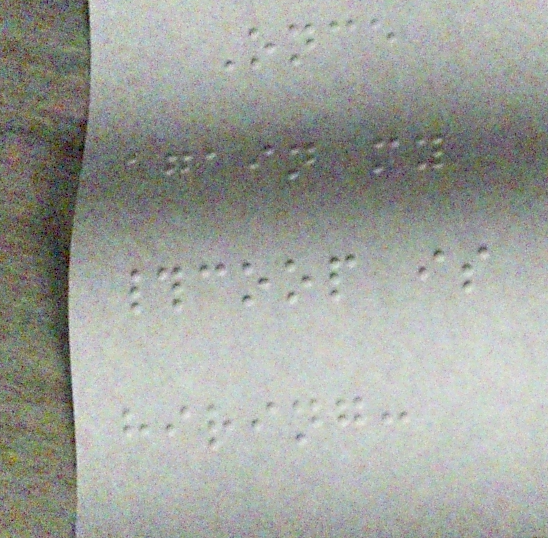Once
again my
#coop is
hiring:
